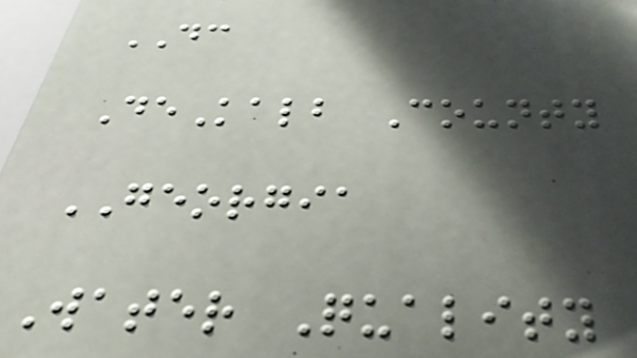DC
DeKalb County
GEORGIA
Water Quality
